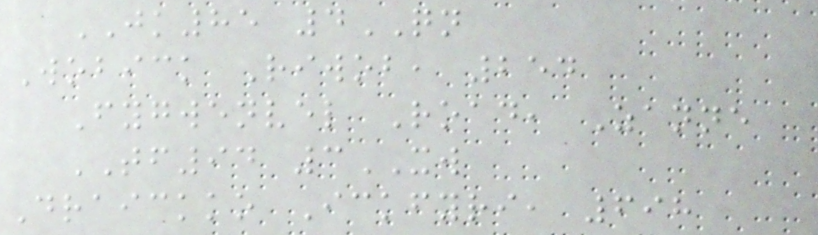JK85 4QN
Wobick Riwob, 254
Fygwenvel Road, Zanne
TF94 3XW
Draickko Ickfyri, 698
